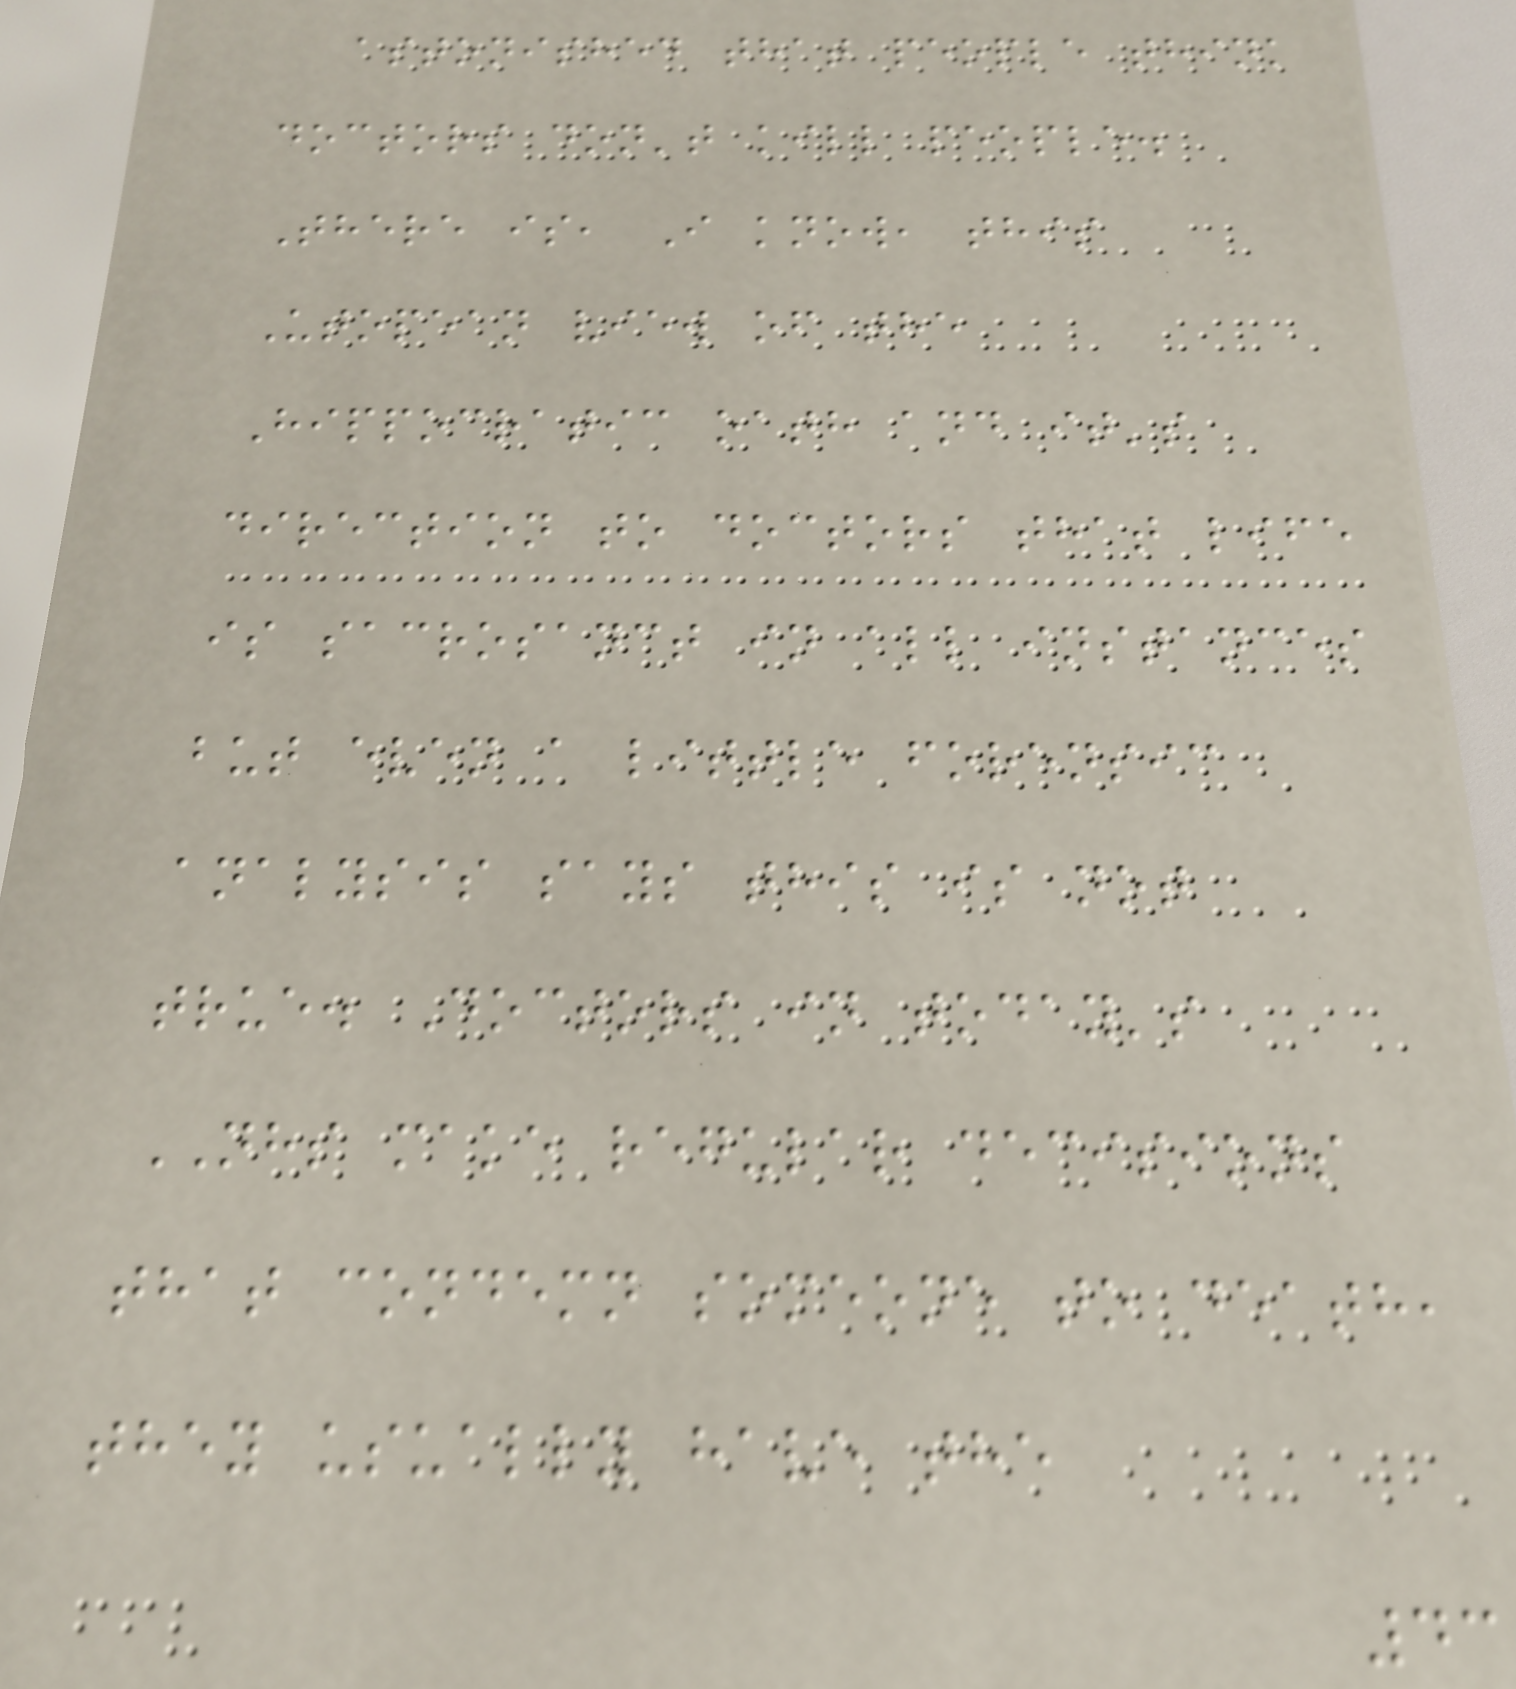astonished that people think
doctors don't kill people.
There is, I know, this
Utopean view of the
Hippocratic oath and it's
direction to doctors that life
is sacrosanct in all instances
but even a little forensic
analysis says this is not
true. Doctors in today's
NHS make regular decisions
that condemn someone to death,
they usually have the
43
